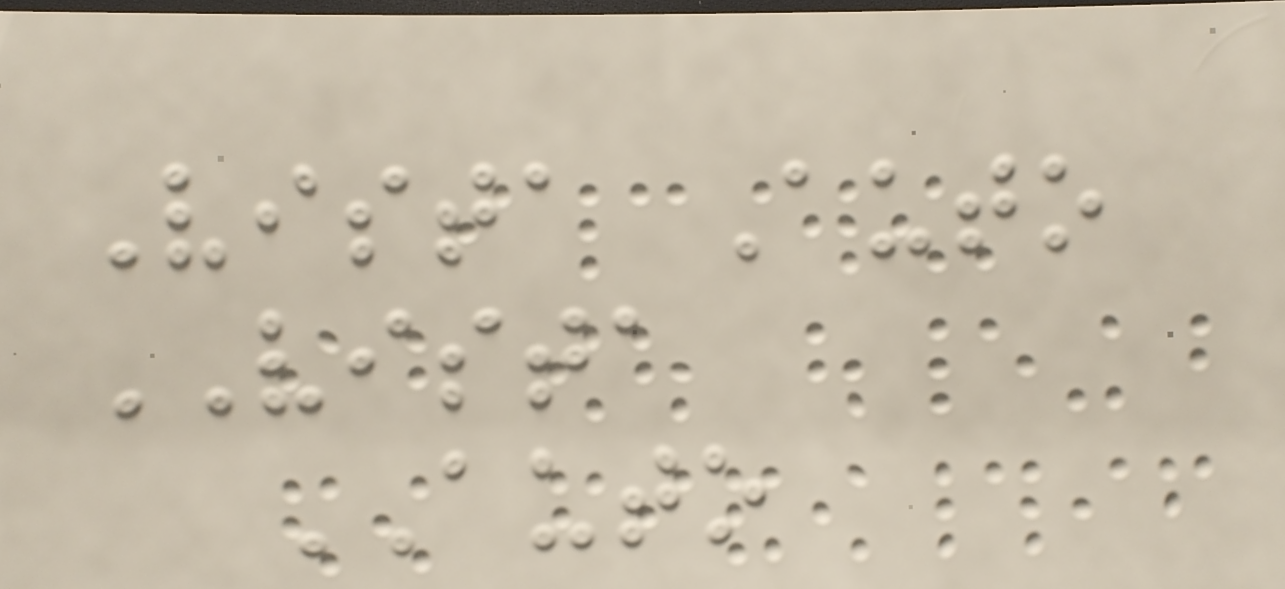Vista Auto
VISTA
AUTO
